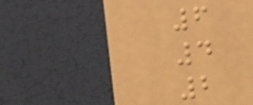6
4
2
